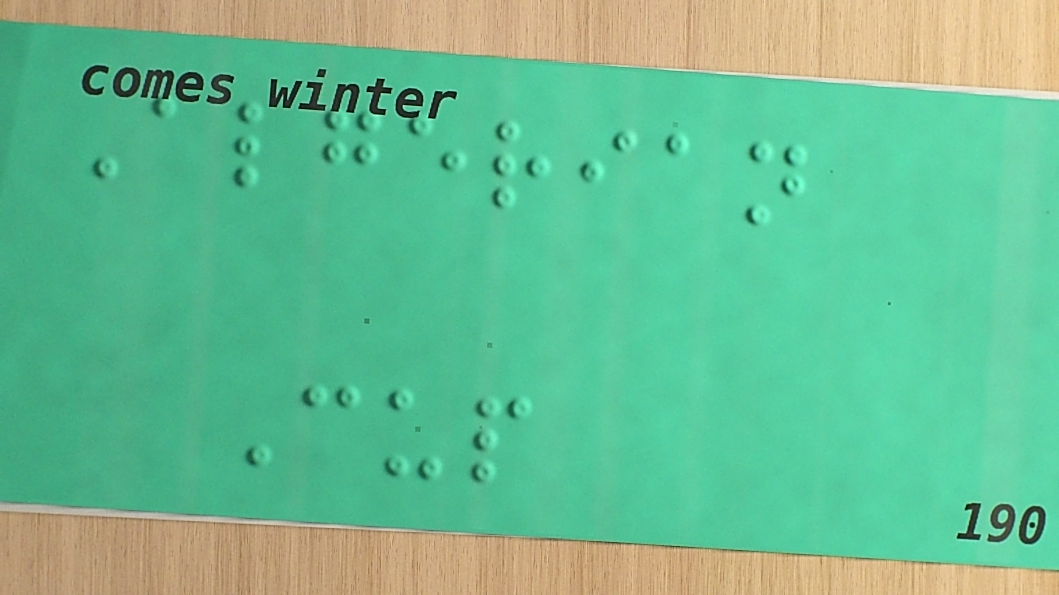Algerian
Cup
